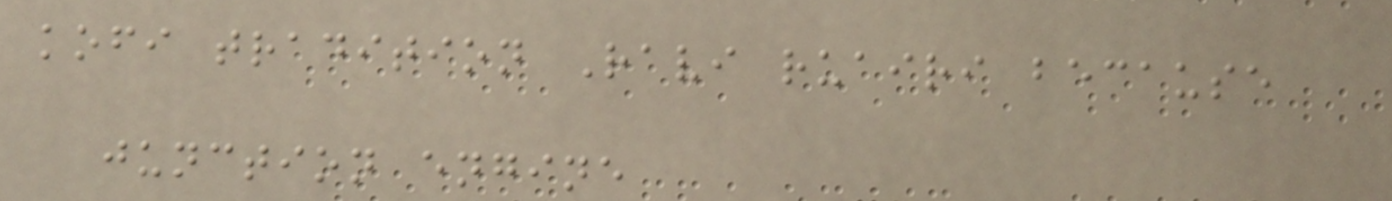kofi tradition Ravi ruairi because
junction engine
